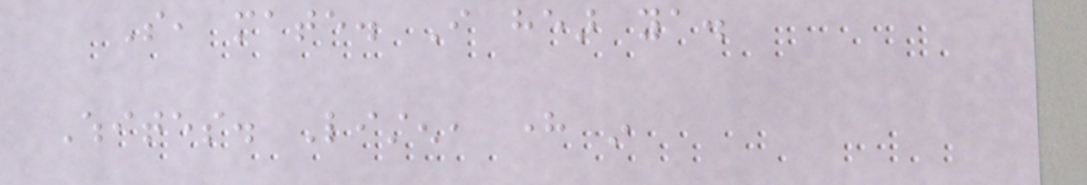So, mate. I hear ya.
Whites. Listen, here in
